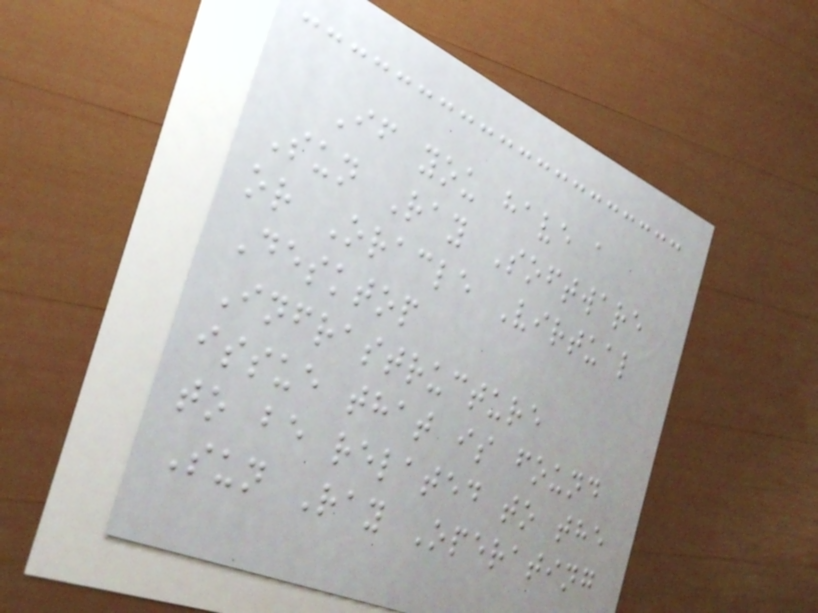If you have a
Sun Ray Software
or Oracle Virtual
Desktop
Infrastructure
issue that is found
to be related to the
Sun Ray Operating
